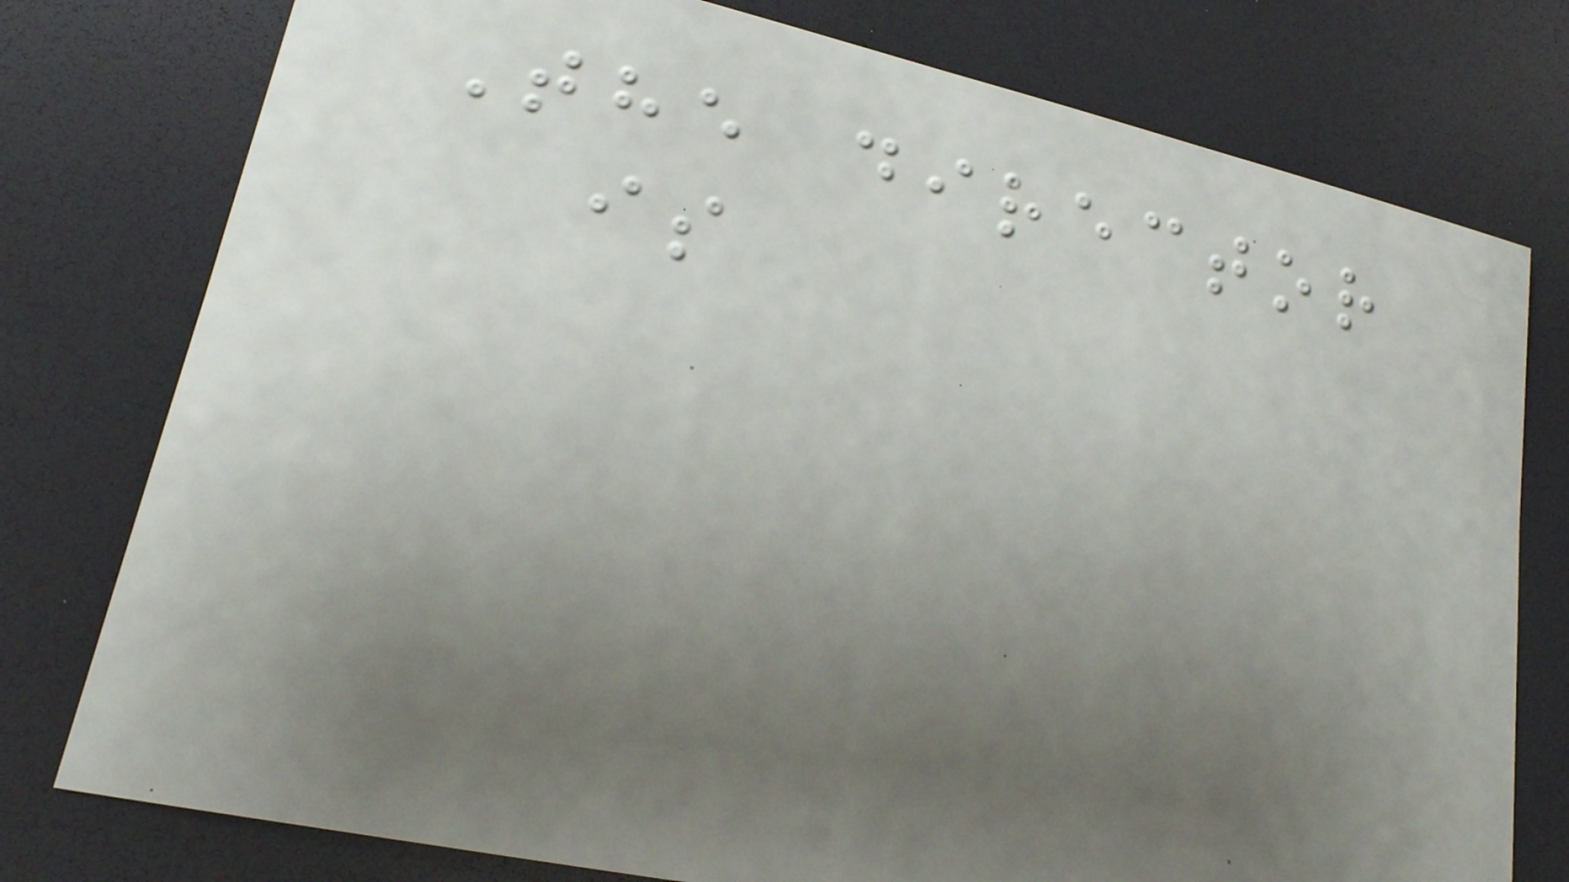The director
is
